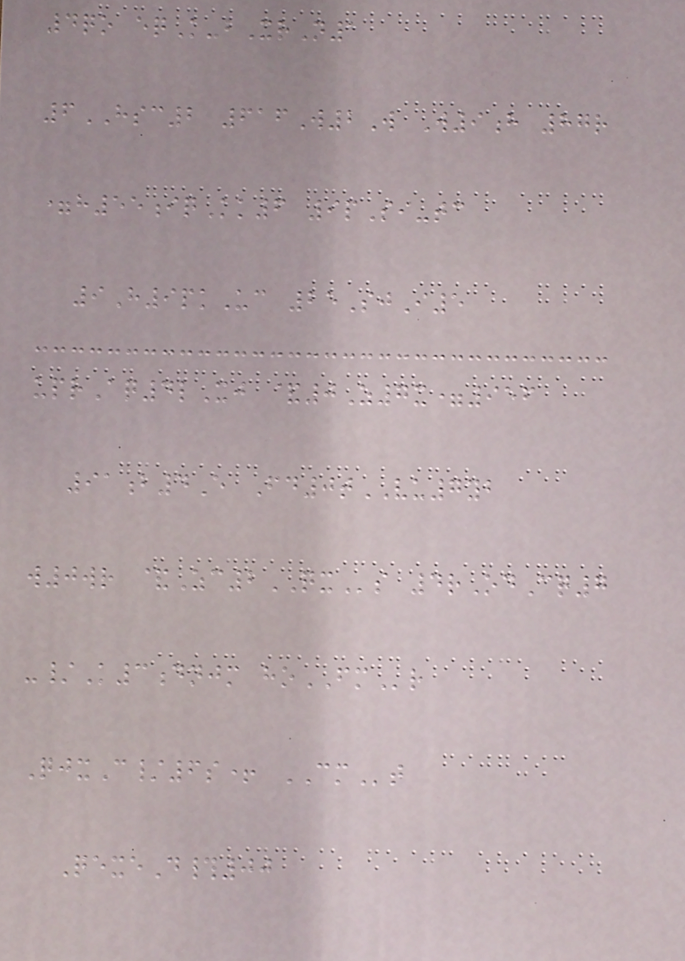4qo eqK-bXrN1
6HSC2 616W2W W9h 87r
=h55iqKk6 9pSi-tc
9H9pkUc 25SjI5
uprAq4lXj &0Z7x=956
91b4E Fd0tVU7yb
w0wr &Zc2QXs 4rOdCq7
-/K3dnjm hoFMr
QjxC/6s+ CMt
QexeD#00
